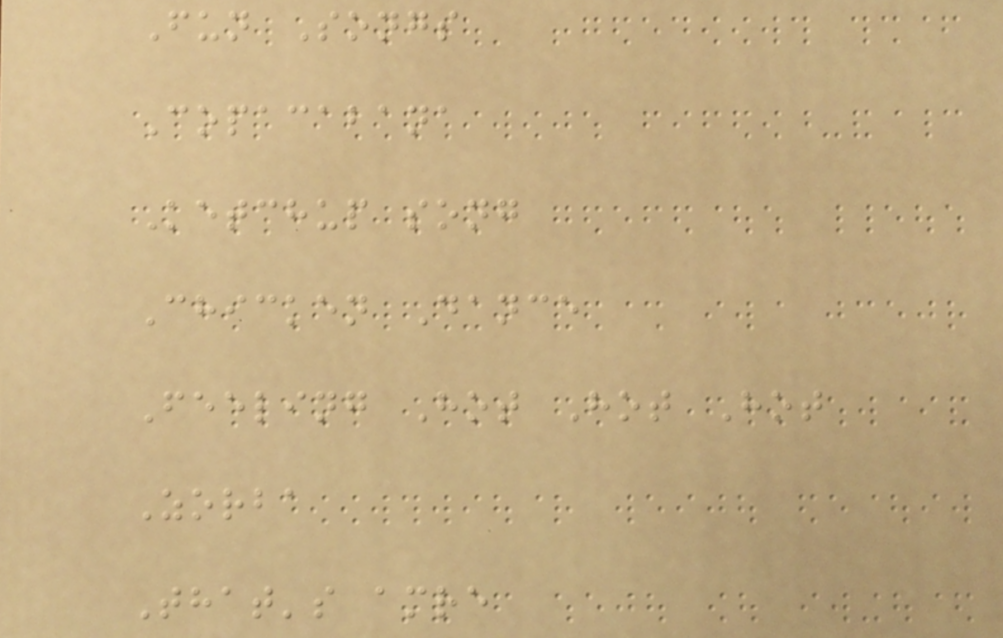Fun Songs
Copacabana
Ketchup song
Chicken Dance
Feeling Hot Hot Hot
Zorba
That's amre
